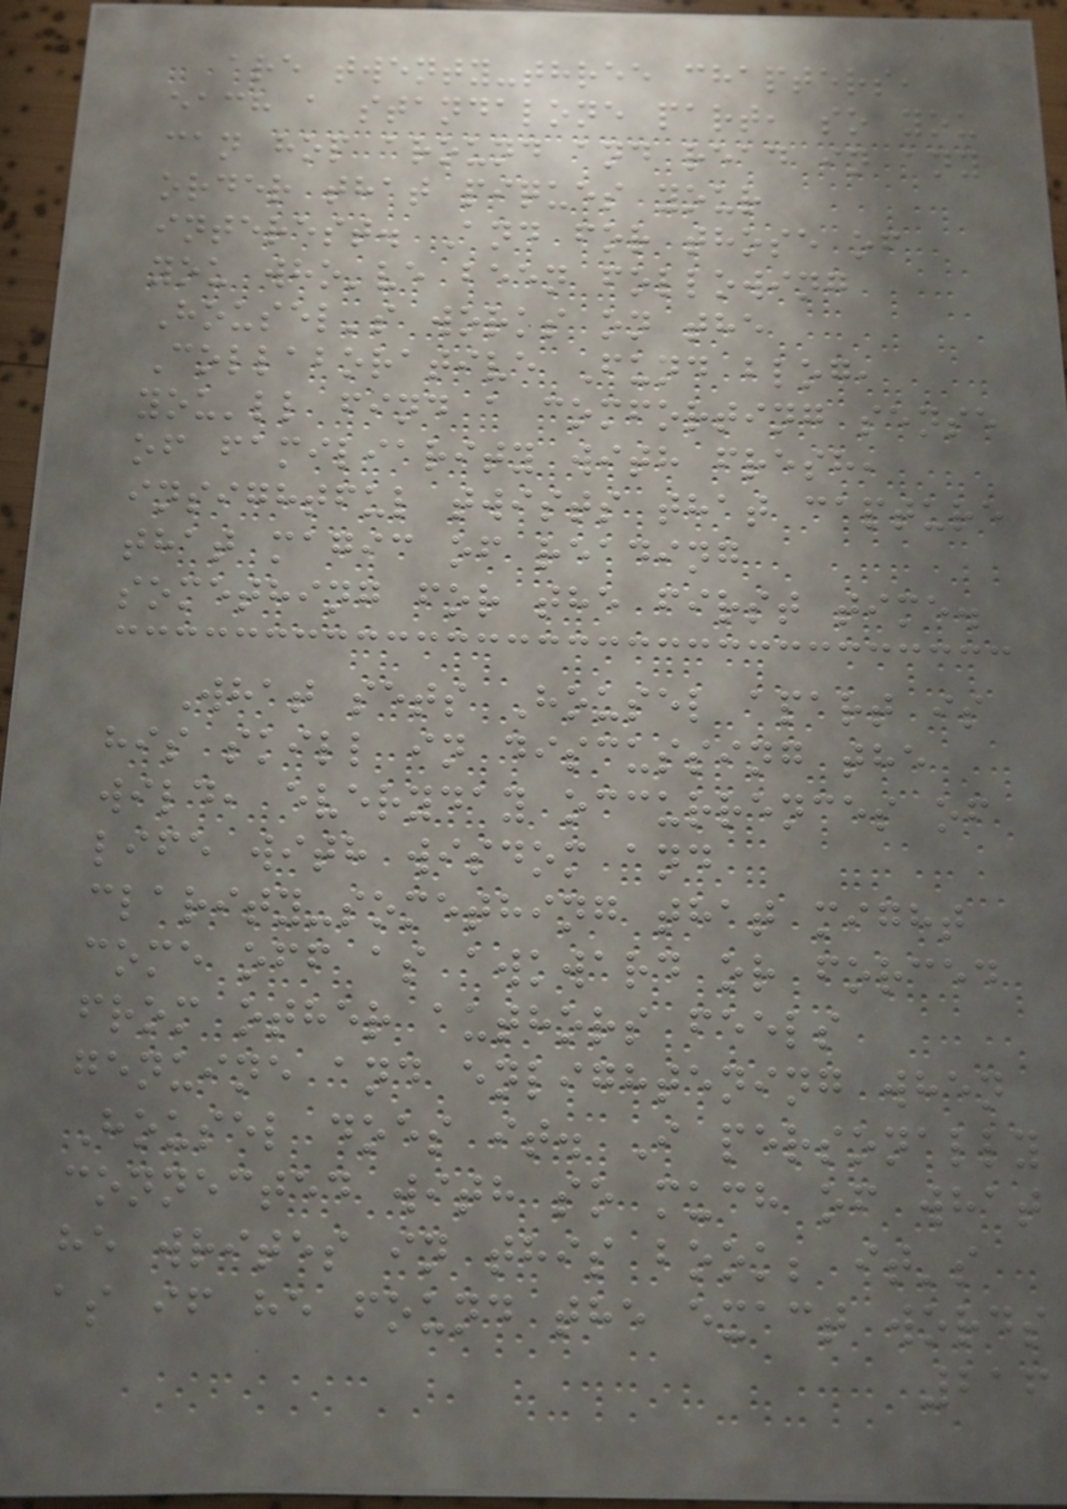are twenty-three chapters,
each a standalone part, so you
can hop around and read in any
order that piques your
interest. And for those of
you who've been following
Housel's works on the
Collaborative Fund blog,
you'll find a comforting sense
of familiarity with fresh,
insightful twists that capture
that magic of reading
something for the first time.
What sets Housel apart is
his skill in discussing the
wild, everyday occurrences of
life with wisdom and
clarity-something that might
come off as awkward or forced
from other authors feels
genuine and enlightening when
Housel does it. I personally
connected with so much of what
he writes in this book; it's
as if he found the exact words
216
